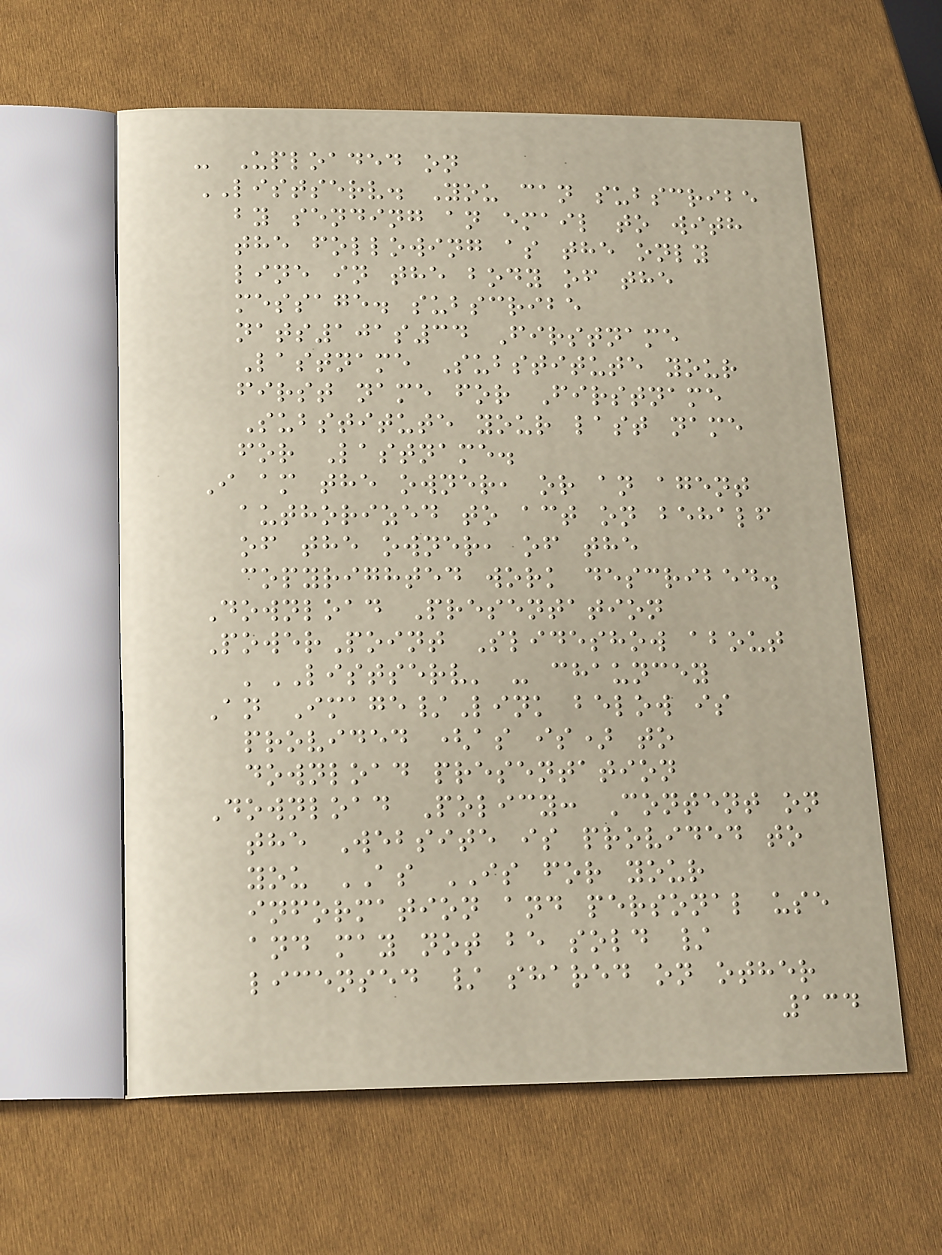- Uploaded on
LISTSERV. You can subscribe
by sending an email to with
the following as the only
line in the body of the
message. subscribe
nats101s34 Firstname
Lastname Substitute your
first name for Firstname
Substitute your last name
for Lastname.
I am the owner, or an agent
authorized to act on behalf
of the owner, of the
copyrighted work described.
Download Presentation
PowerPoint Slideshow about
'LISTSERV' - chauncey
An Image/Link below is
provided (as is) to
download presentation
Download Policy: Content on
the Website is provided to
you AS IS for your
information and personal use
and may not be sold /
licensed / shared on other
134
